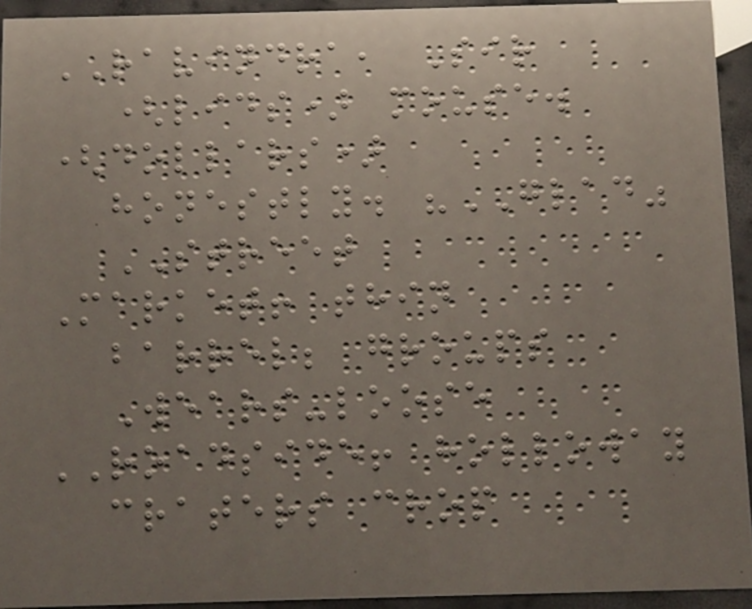RAVINDRA, Sir
(lids) mouse.
(dollars)
honestly. "GLAD"
STREET
Market! thin
barrel; groups
Wears-loose
ROADSIDE! holloway
craters crop
